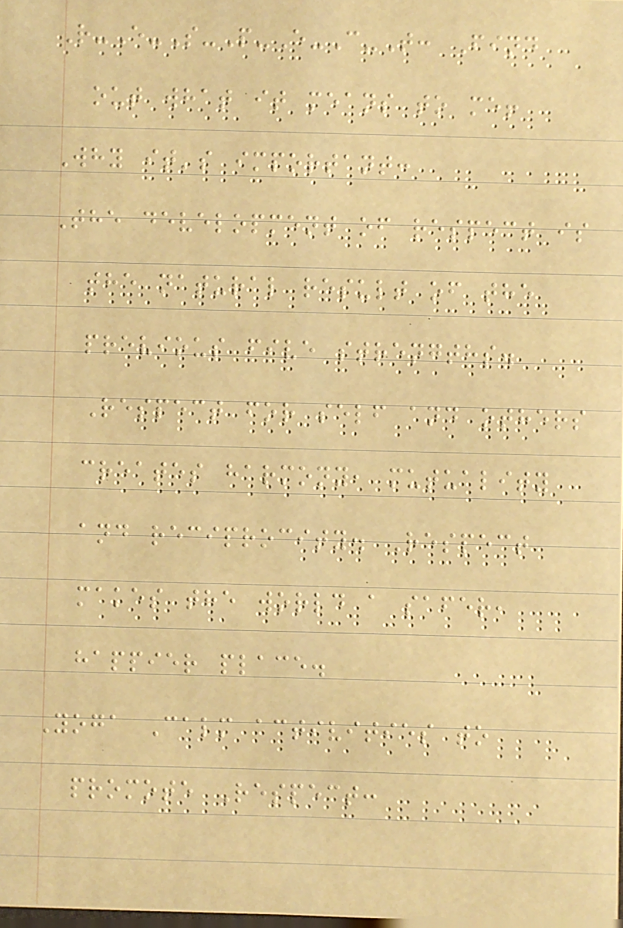R-E-S-P-E-C-T: Find
out what it means to me!
Why it's important:
The development of respect is
the natural result of the
previous five strengths.
Respect for self and others
creates harmony, mutuality
and reciprocity. Respect
makes the world a safer,
happier place.
Yoga Calm activities to
promote Respect:
